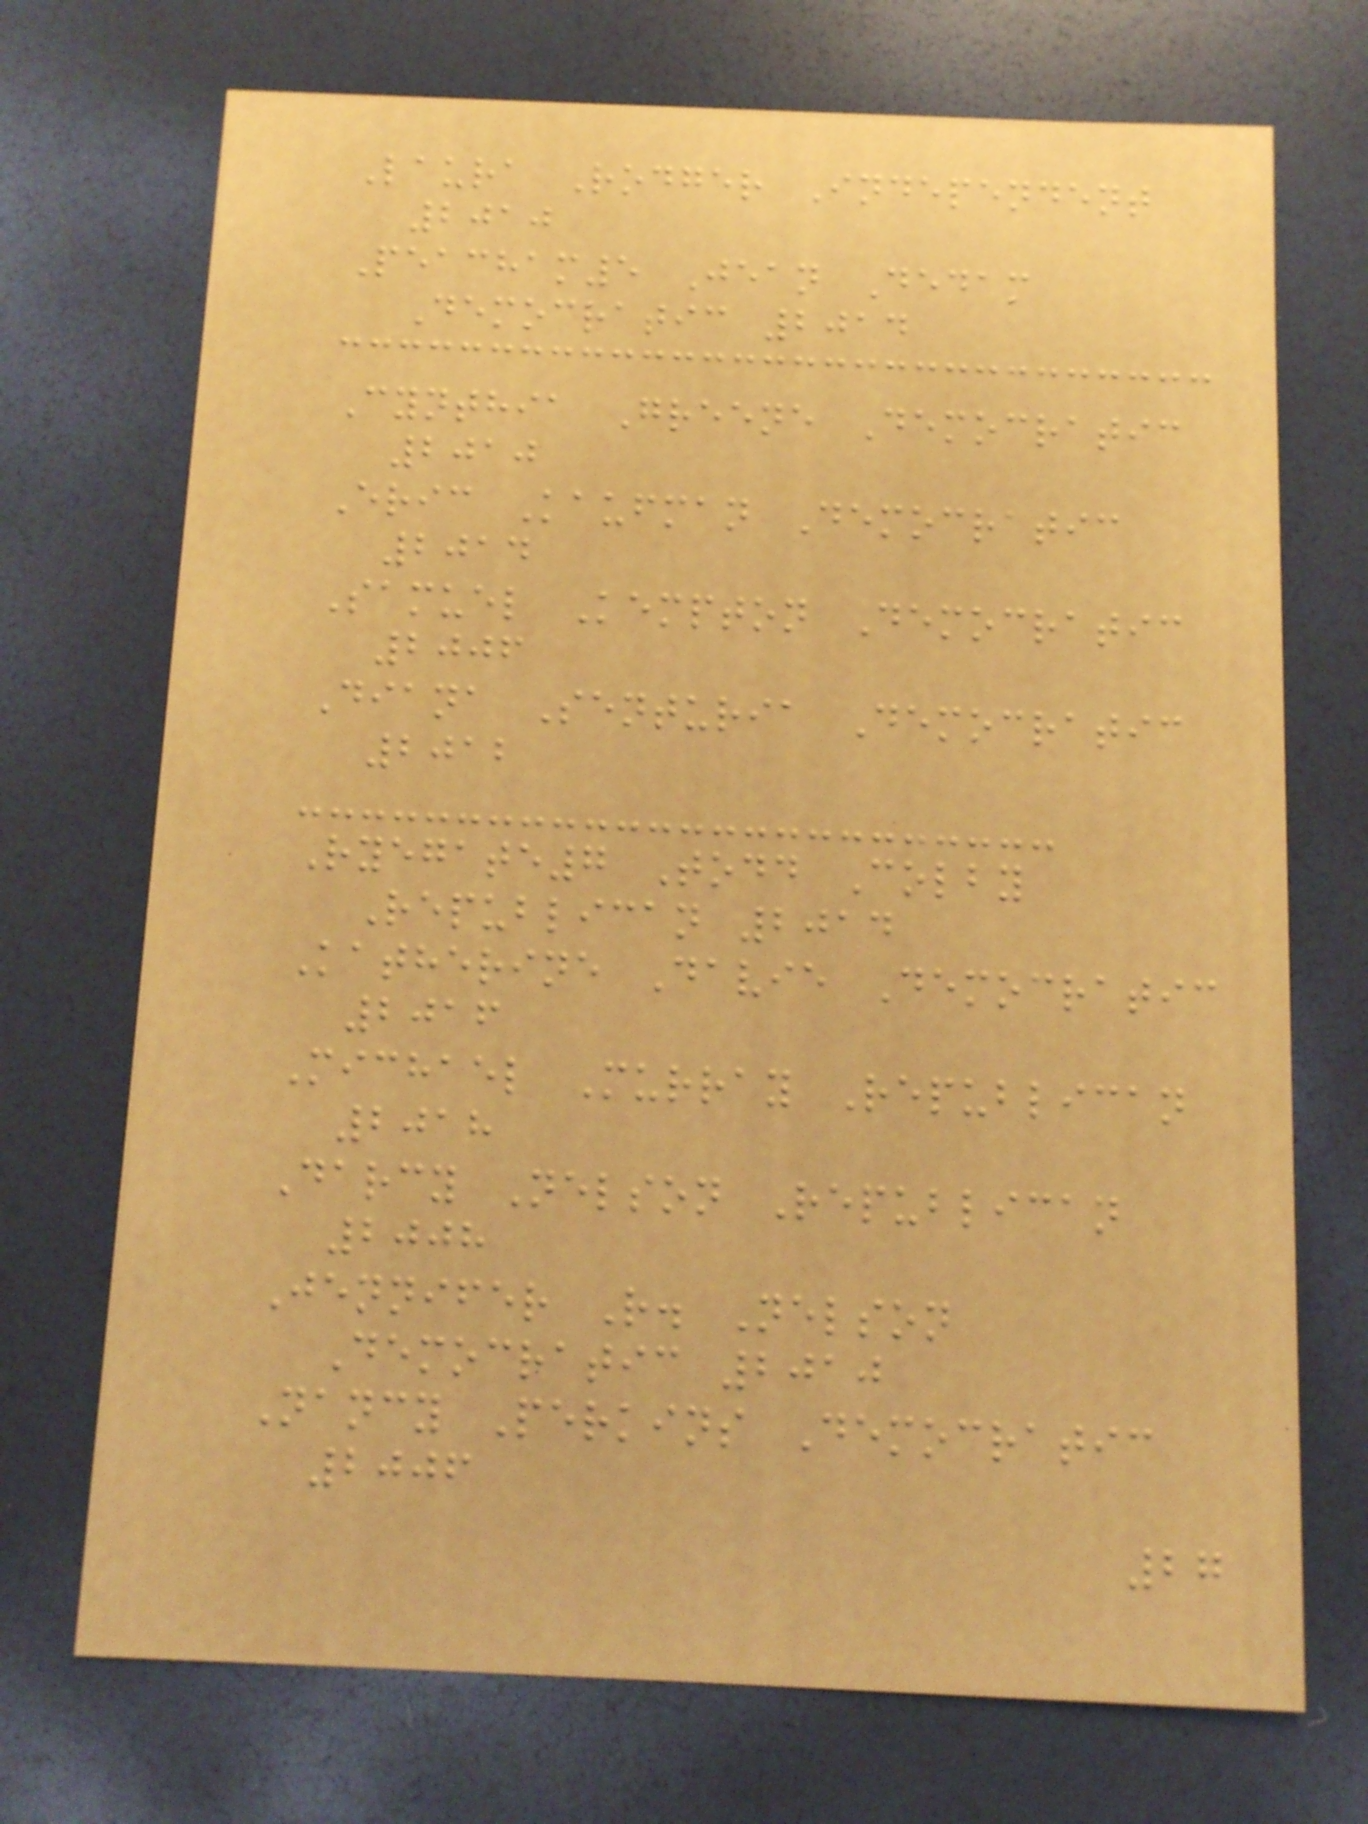Laura Rodger Independent
2010
Peacham5 Jean Dedam
Democratic 2014
Cynthia Greene Democratic
2010
Eric Kaufman Democratic
2014
Samuel Kempton Democratic
2006
Diana Senturia Democratic
2012
Ryegate7 Todd Colby
Republican 2014
Katherine Davie Democratic
2016
Michael Murray Republican
2018
Darcy Nelson Republican
2008
Jennifer R. Nelson
Democratic 2010
Nancy Perkins Democratic
2006
27
